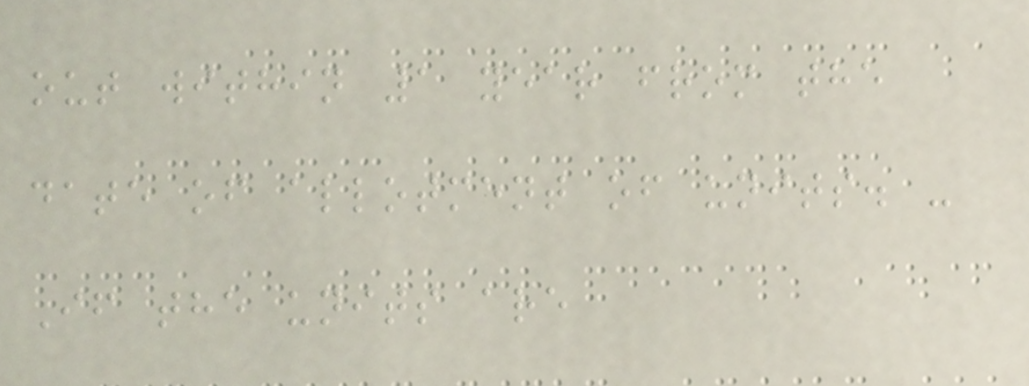out within 1 year from the
date of allotment of units. -
If the units are
